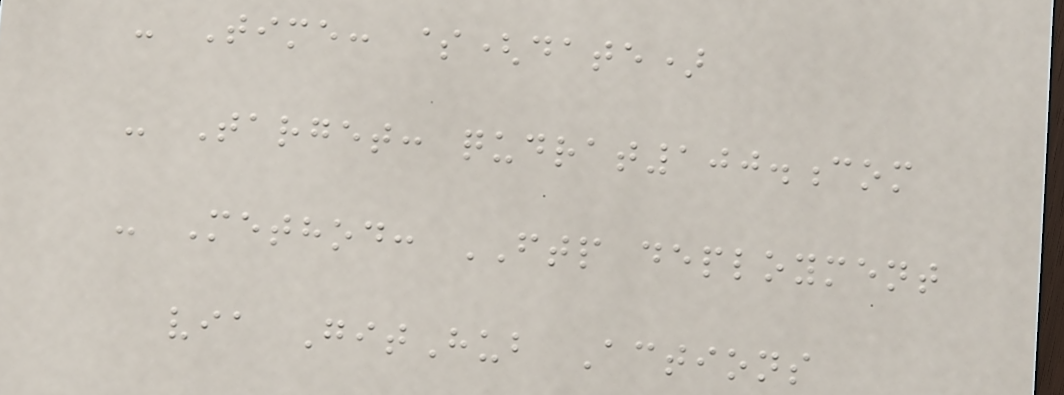- Time: $(date)
- Target: qudrat100.com
- Method: FTP deployment
via GitHub Actions
